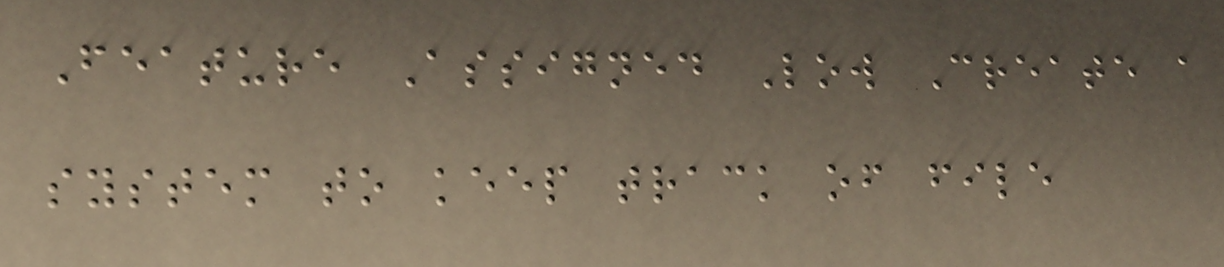Feature Assigned Low Create a
system to keep track of file
